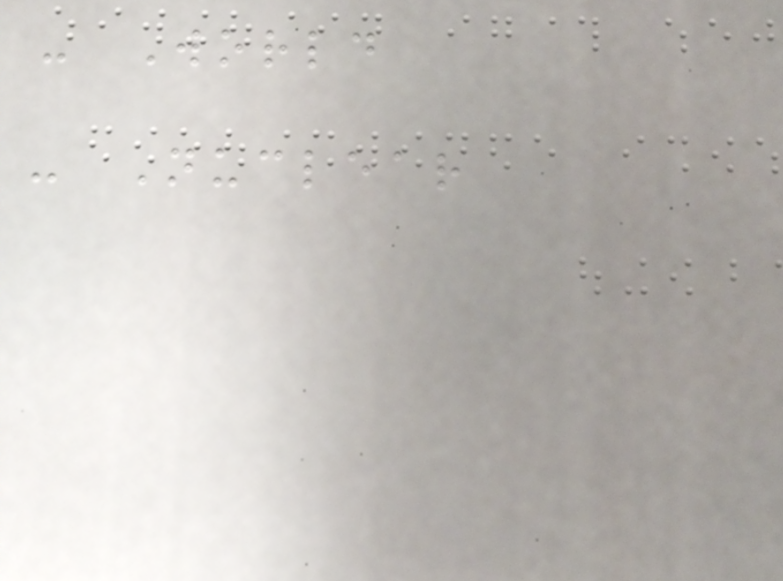- World
- Nuclear
